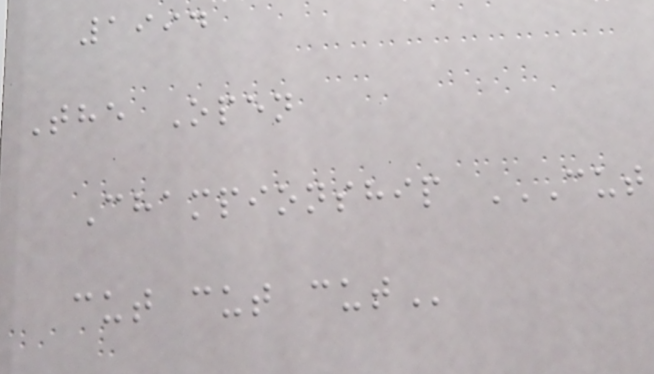1994
The Open
Championship CUT
CUT CUT CUT
